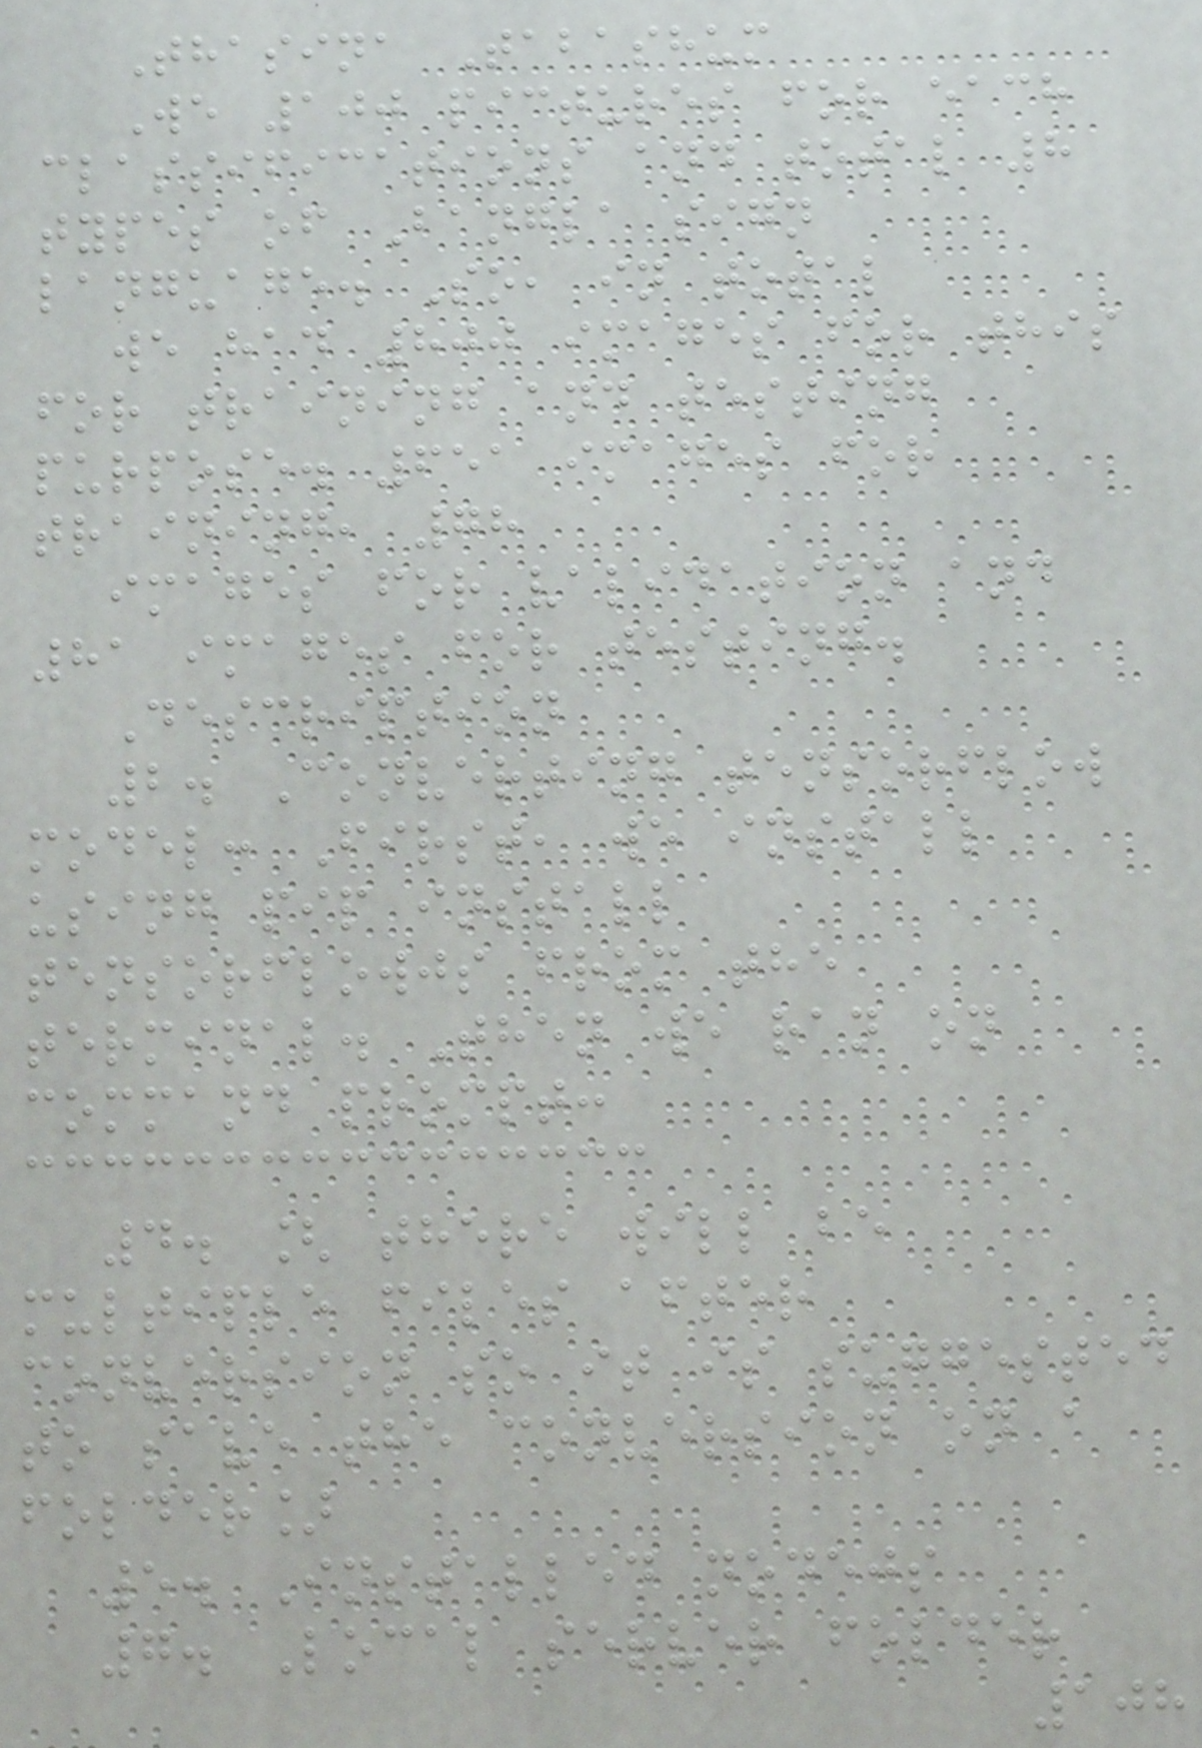Thasina Tabashum
We 100 pictures for each
classifications and total 8
types of Bangla sign
language. So, in total
we had 800 images for this
for training and testing
purpose. 651 images for
training, 78
images for validation and
81 images for testing.
Description
2. Converting tensorflow
model: First, we install
using pip install
tensorflowjs from the
terminal. Then we ran on
command prompt:
4. [ there will be
multiple files after
conversion so it is suggested
to save the conversion on a
folder]
5. Installed nodejs
7. Local server folder
108
